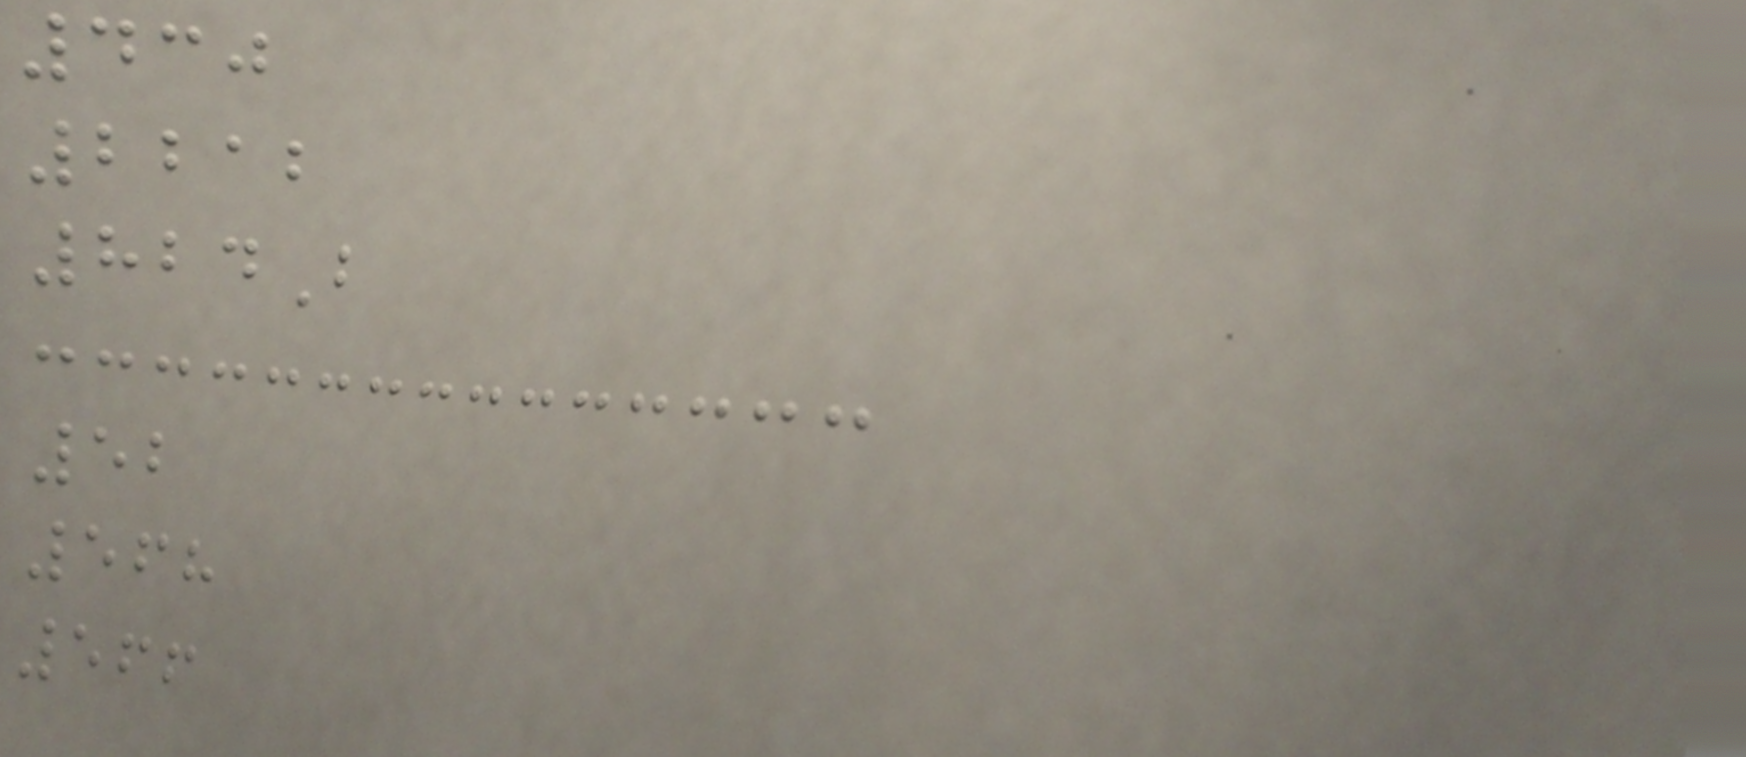430
2212
824B
52
568
566
